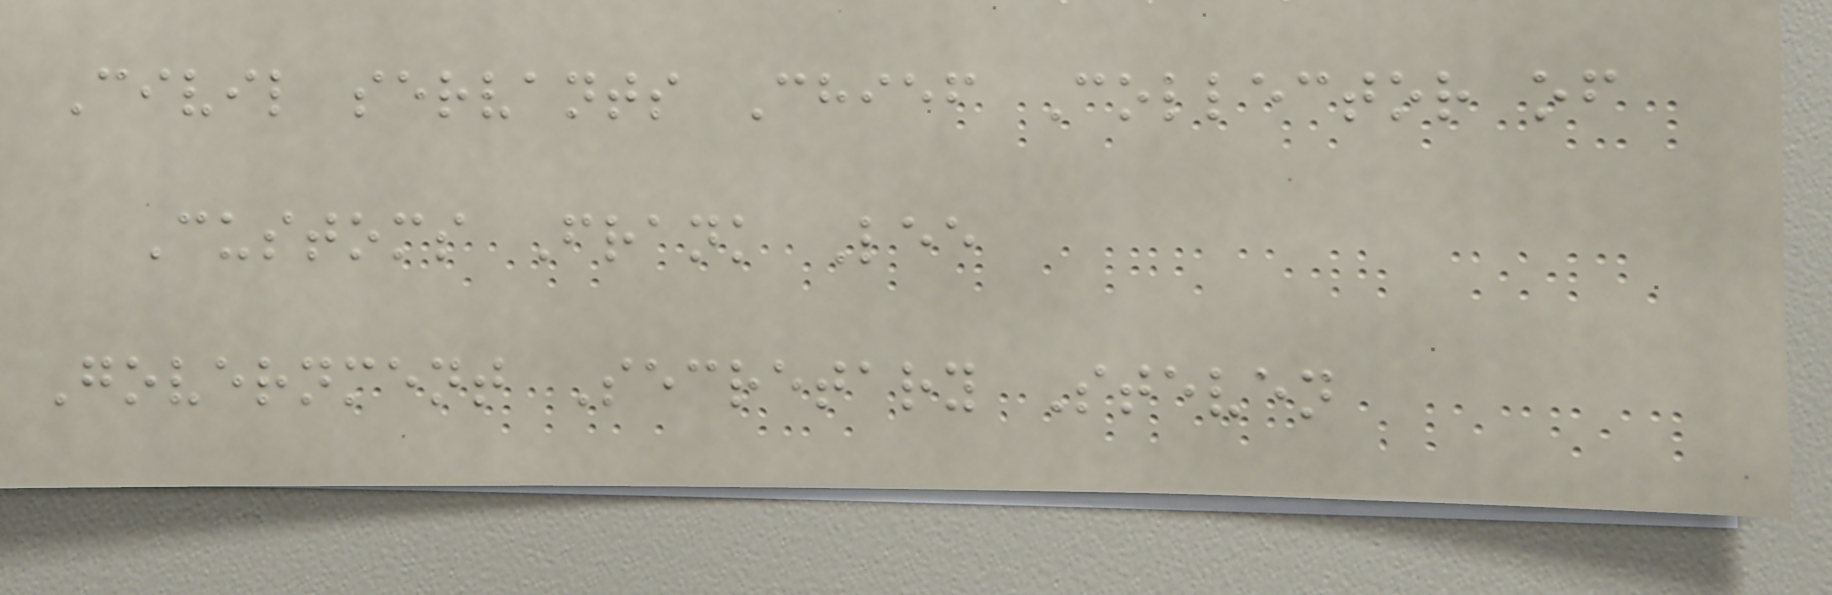Civil servants Chief Collector of
Customs Frank Lee
Government Secretary Steven
